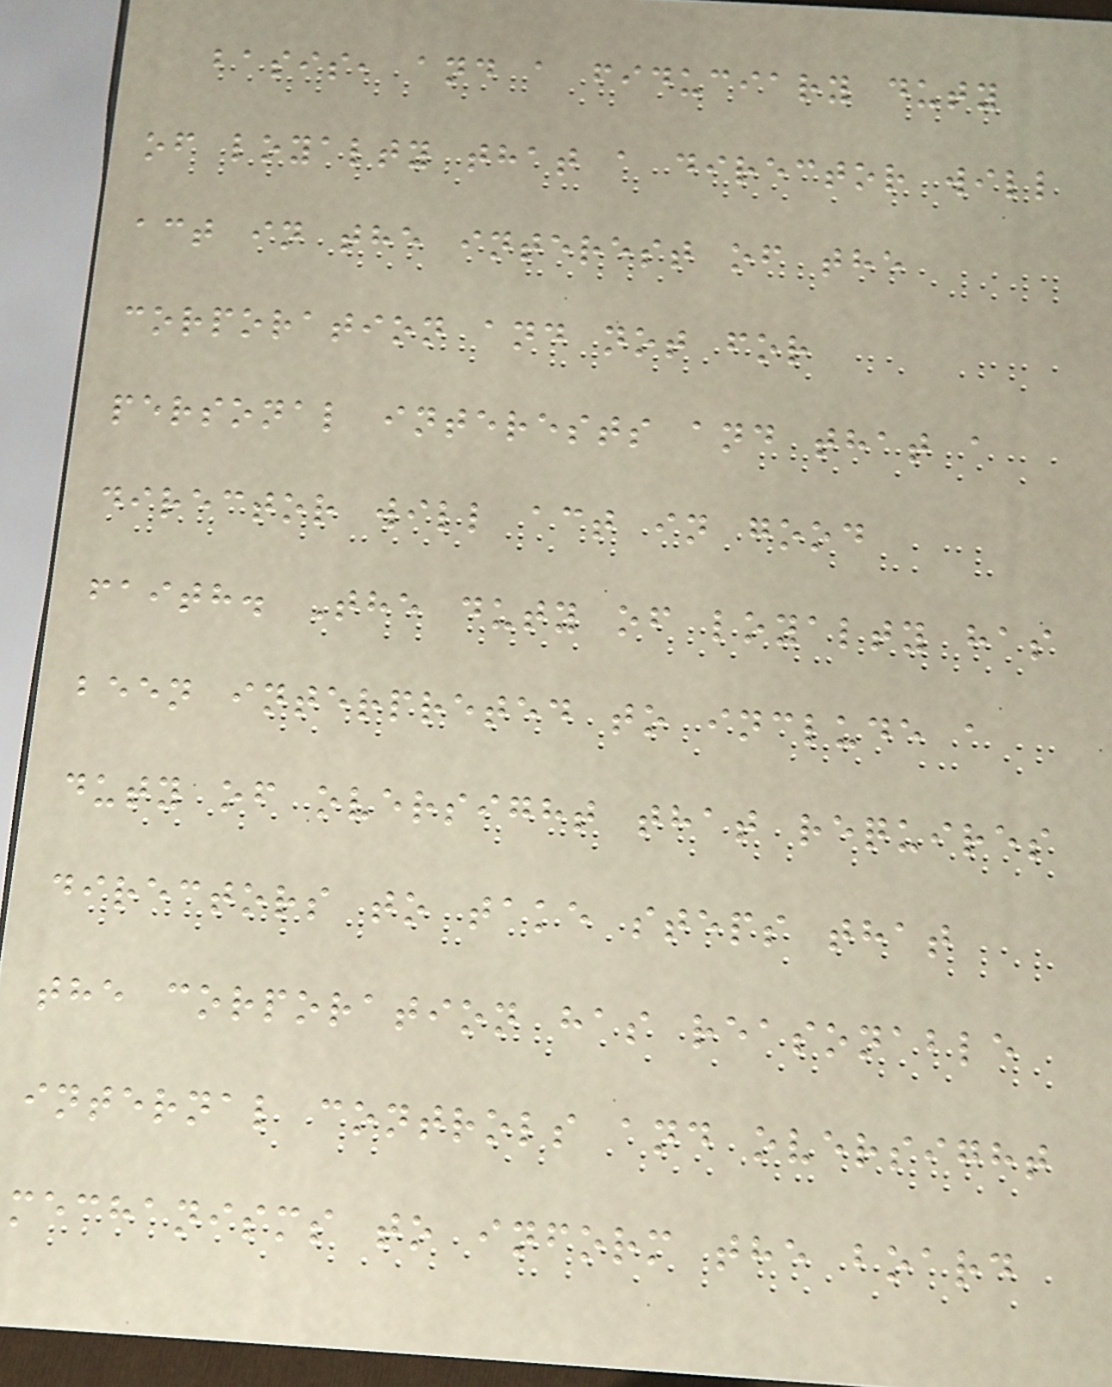basis, and a fiduciary duty
of loyalty that a director will
act in the interest of the
corporation and not for
personal interests and that a
director will act in good
faith. The duty of loyalty has
been interpreted to include a
duty of oversight that requires
directors to take steps that
the corporation has reasonable
internal controls and oversight
mechanisms to inform the board
